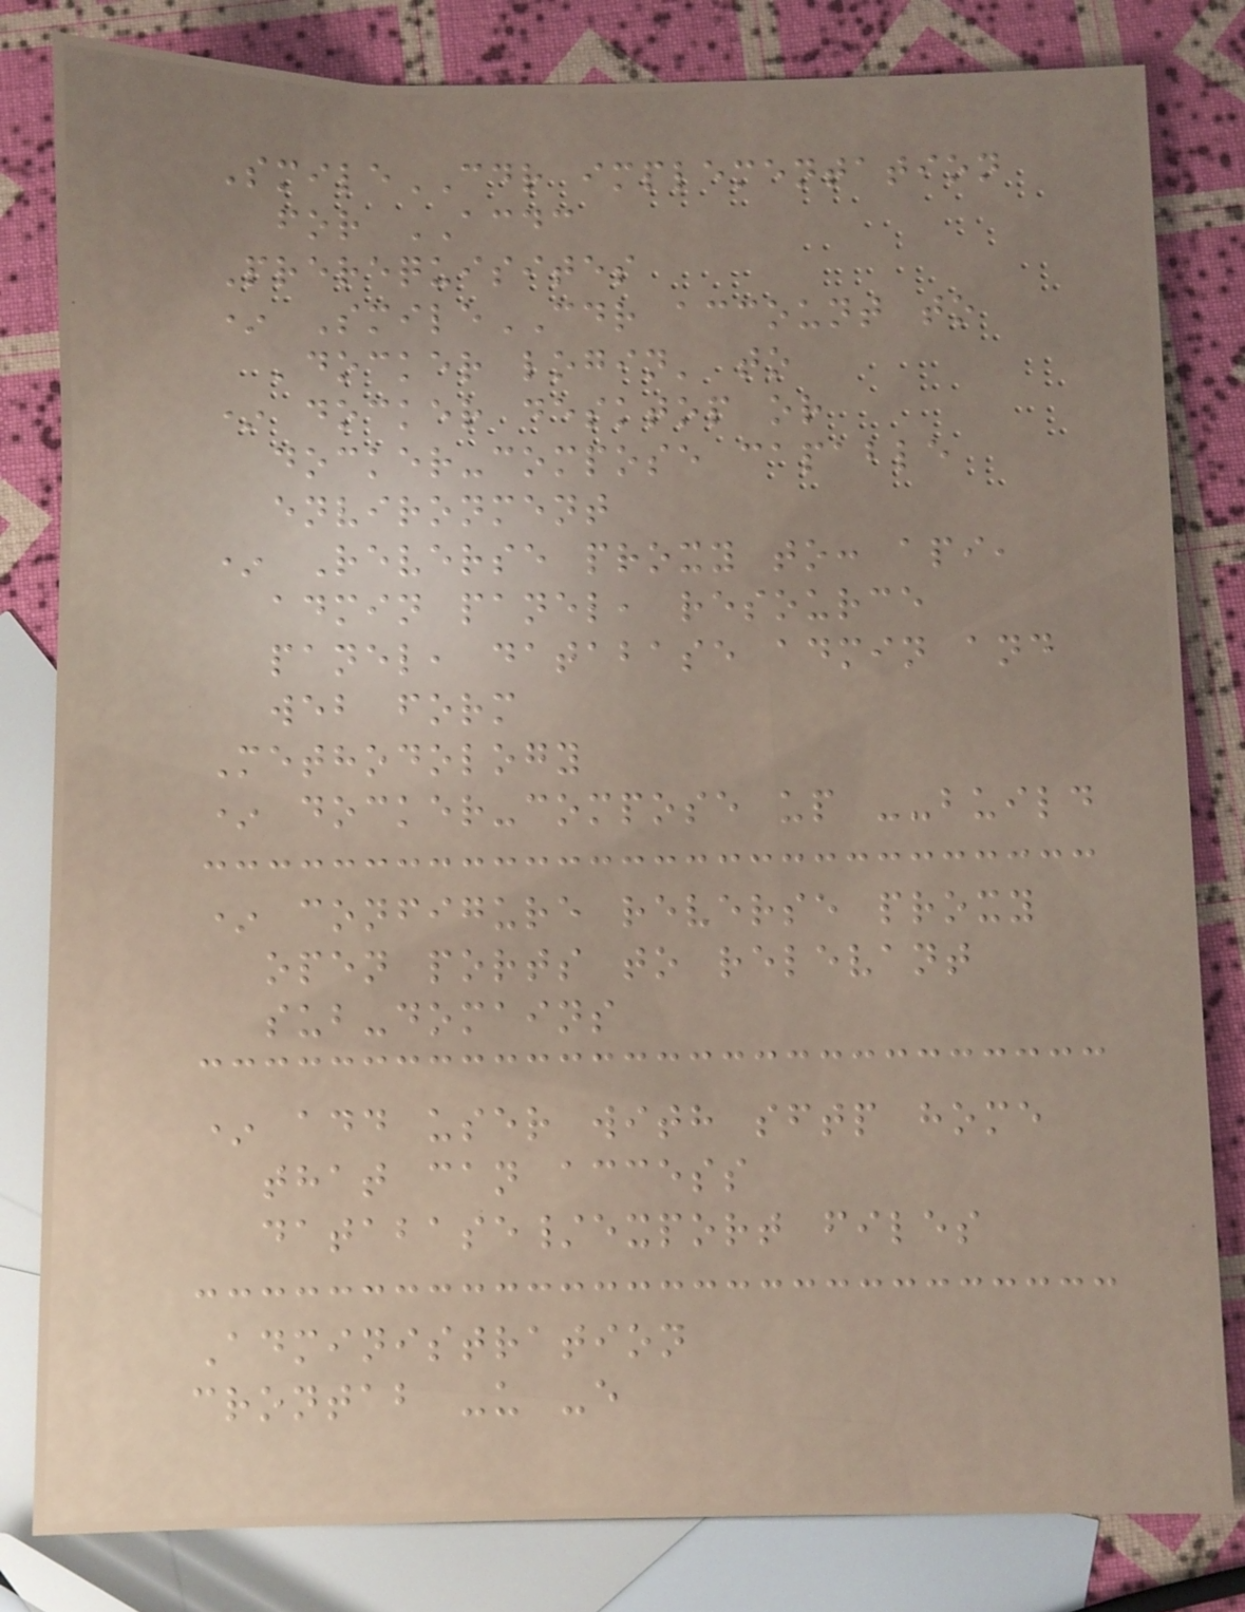SmileCDR implementation
for ACDC
Prerequisites
* SmileCDR account to
'docker login' to
* docker desktop or
docker-compose capable
environment
* Reverse proxy to: api,
admin panel, resource
panel, database admin and
web form
Methodology
* docker-compose up --build
* configure reverse proxy
open ports to relevant
sub-domains
* add user with sftp home
that can access
database/export files
Administration
crontab -u -e
